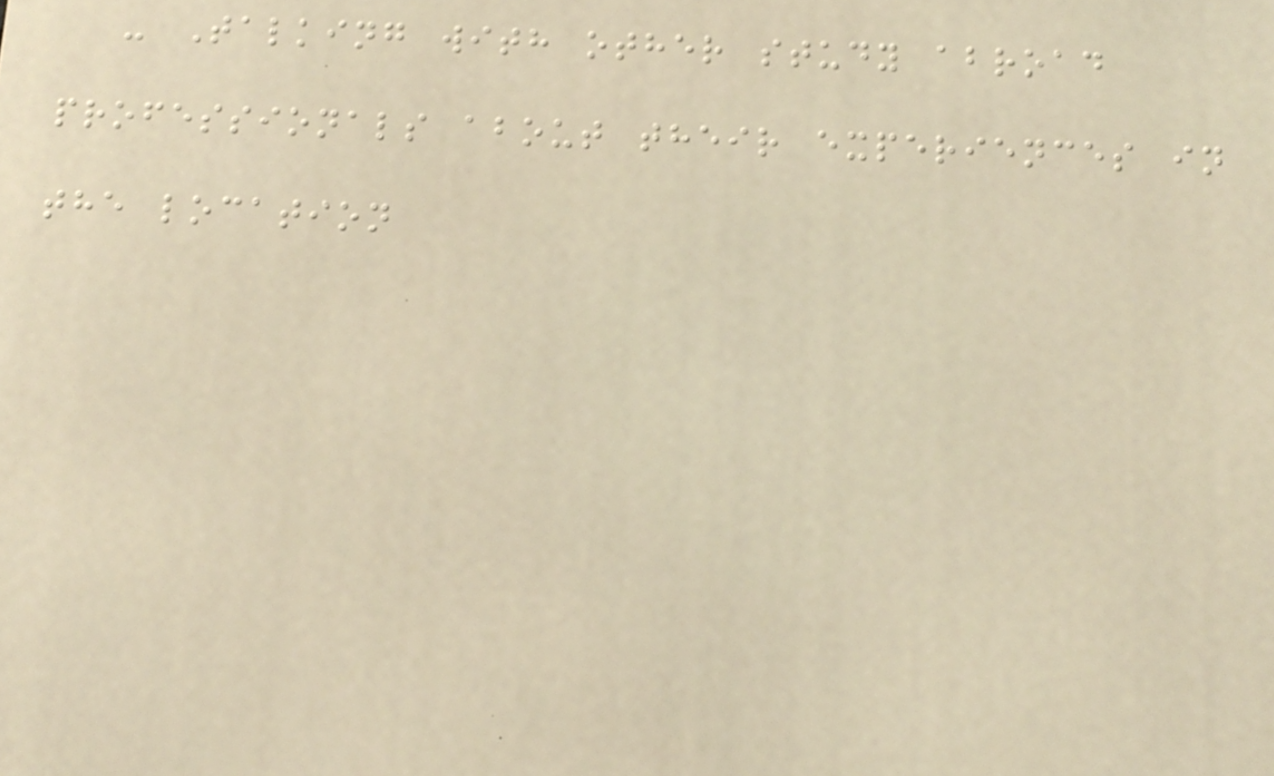- Talking with other study abroad
professionals about their experiences in
the location
